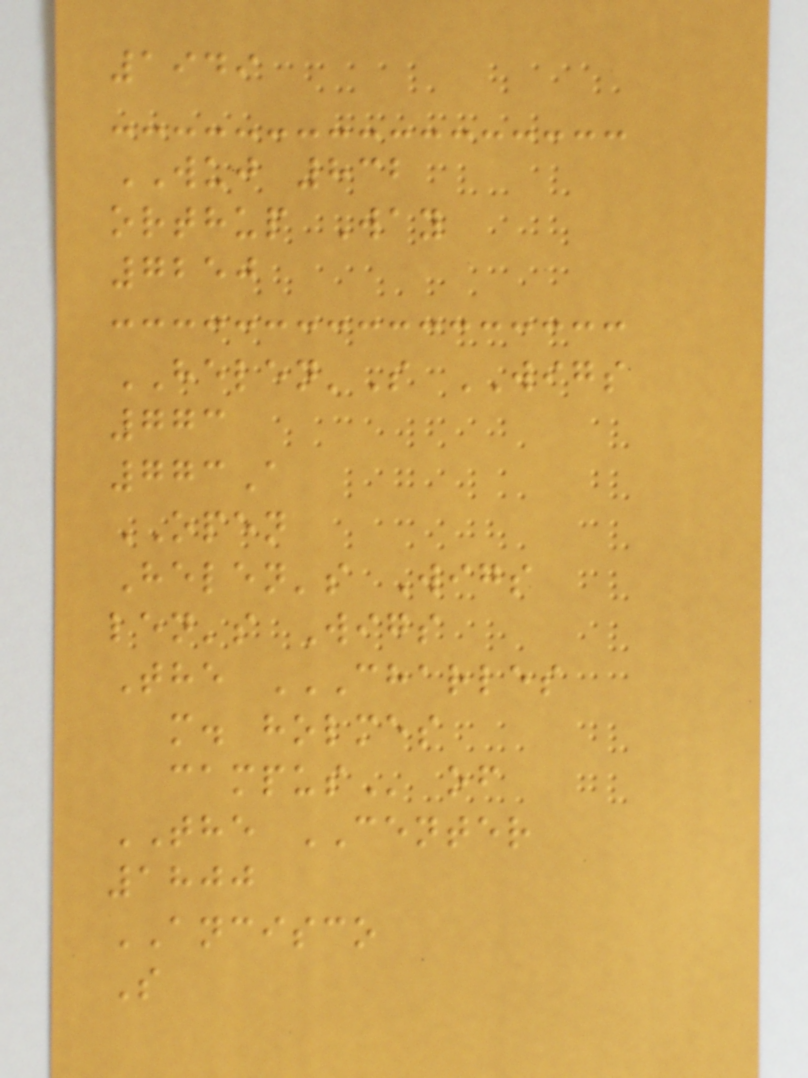1949
WUJ 832
orthup Way
7250
HELEN'S WIGS
773
773A
OPEN
Helen's Wigs
len's Wigs
The CHARLES
M. HOLMES
CAMPUS of
THE CENTER
1800
ANCISCO
S
